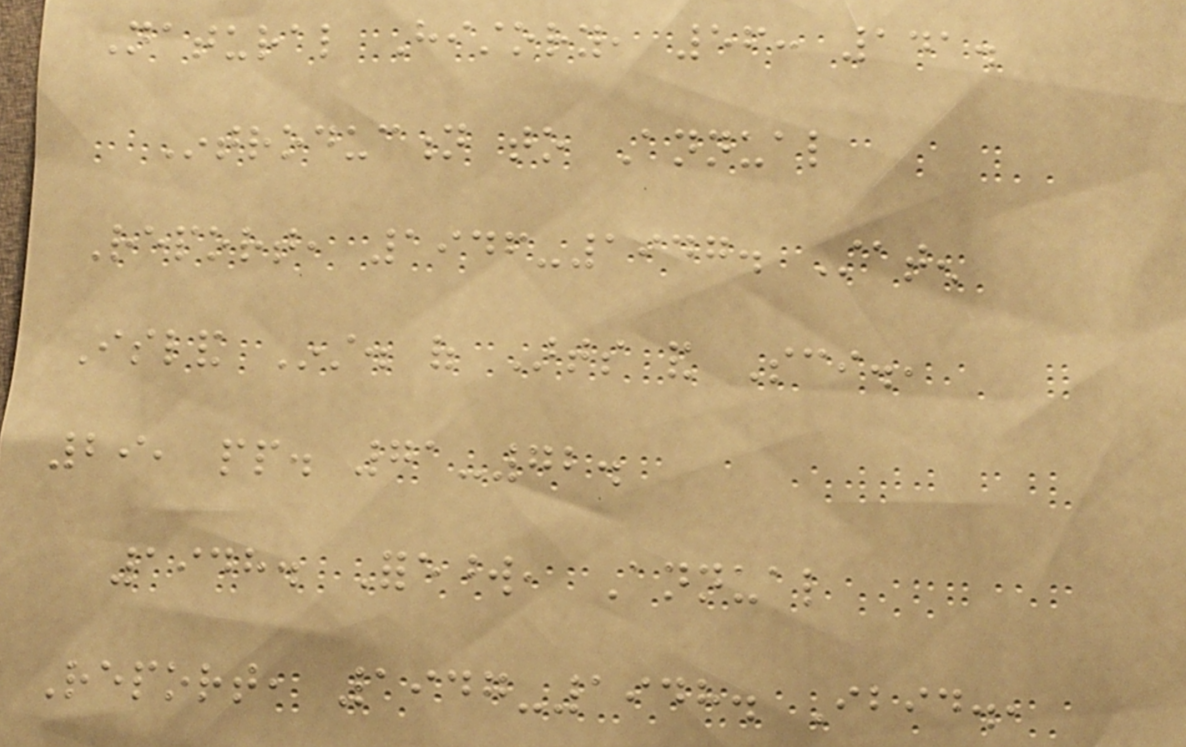Natural History, 56: 141.
Introduction to Annual
Report, 1946-1947. Staten
Island Inst. of Arts and Sci.,
29, pp. 71-72.
1948. Foreword, Annual
Report, 1947-1948. Ibid.,
